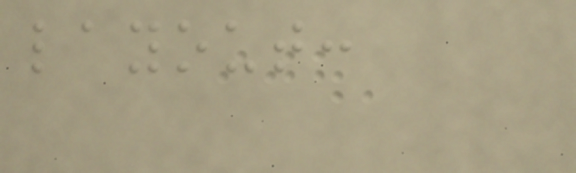layout:
